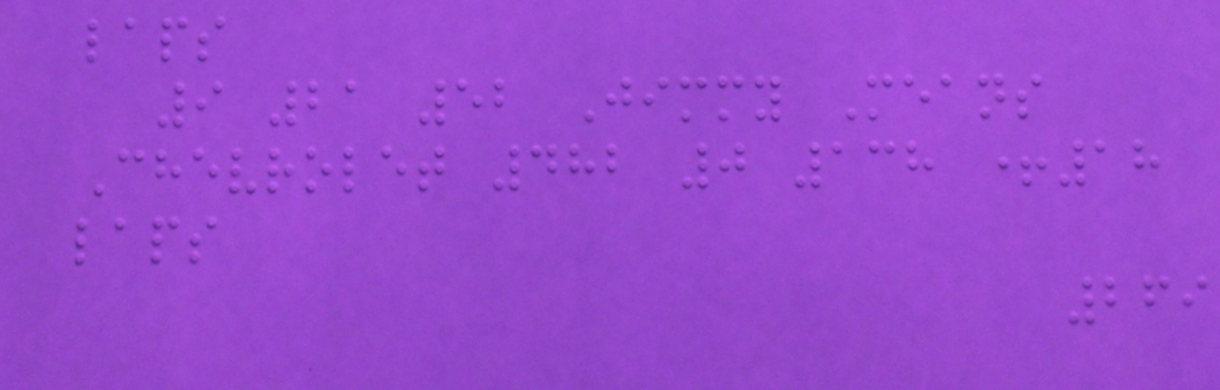laps
9 21 52 Jimmy Means
Chevrolet 482 0 138 +18
laps
269
